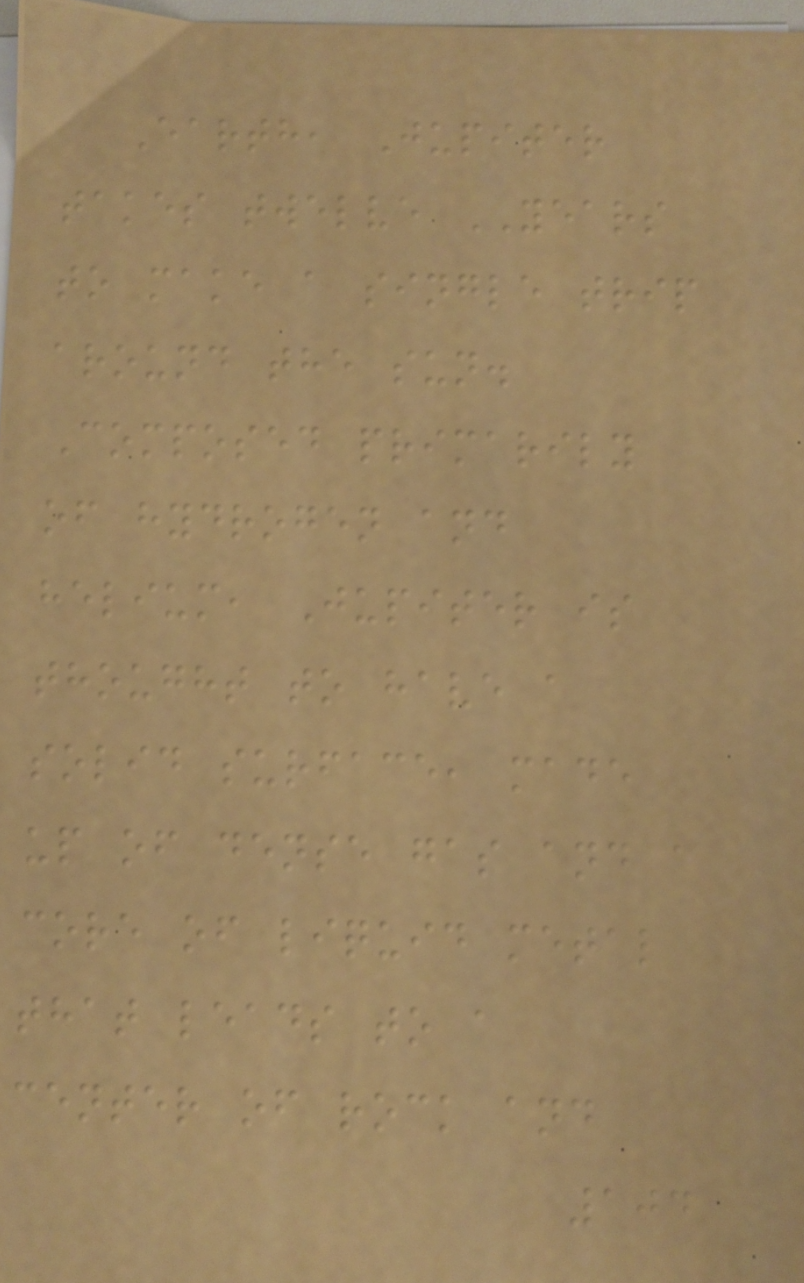Earth, Jupiter
takes twelve YEARS
to make a single trip
around the sun.
Composed primarily
of hydrogen and
helium, Jupiter is
thought to have a
solid surface, made
up of dense gas and a
core of liquid metal
that leads to a
center of rock and
104
